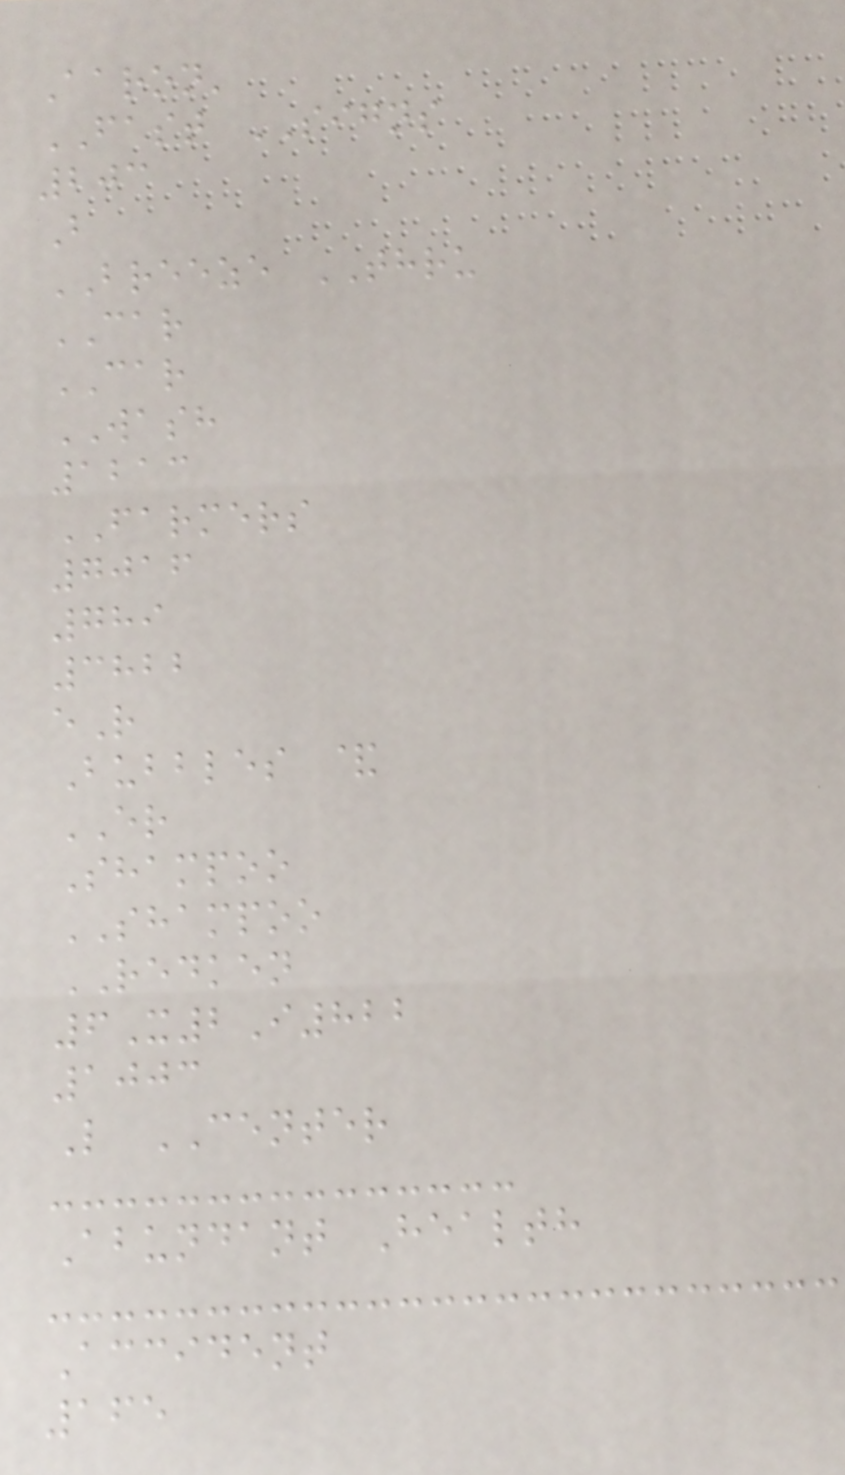Aaron'
FAST SIGNS
203
B
BREEZE THRU
CAR
CAR
WASH
1213
FARMERS
7016
789
3822
eR
Bubbles &
ER
Shampoo
SHAMPOO
REDKEN
6X2I822
1003
L CENTER
Abundant Health
Accident
165
